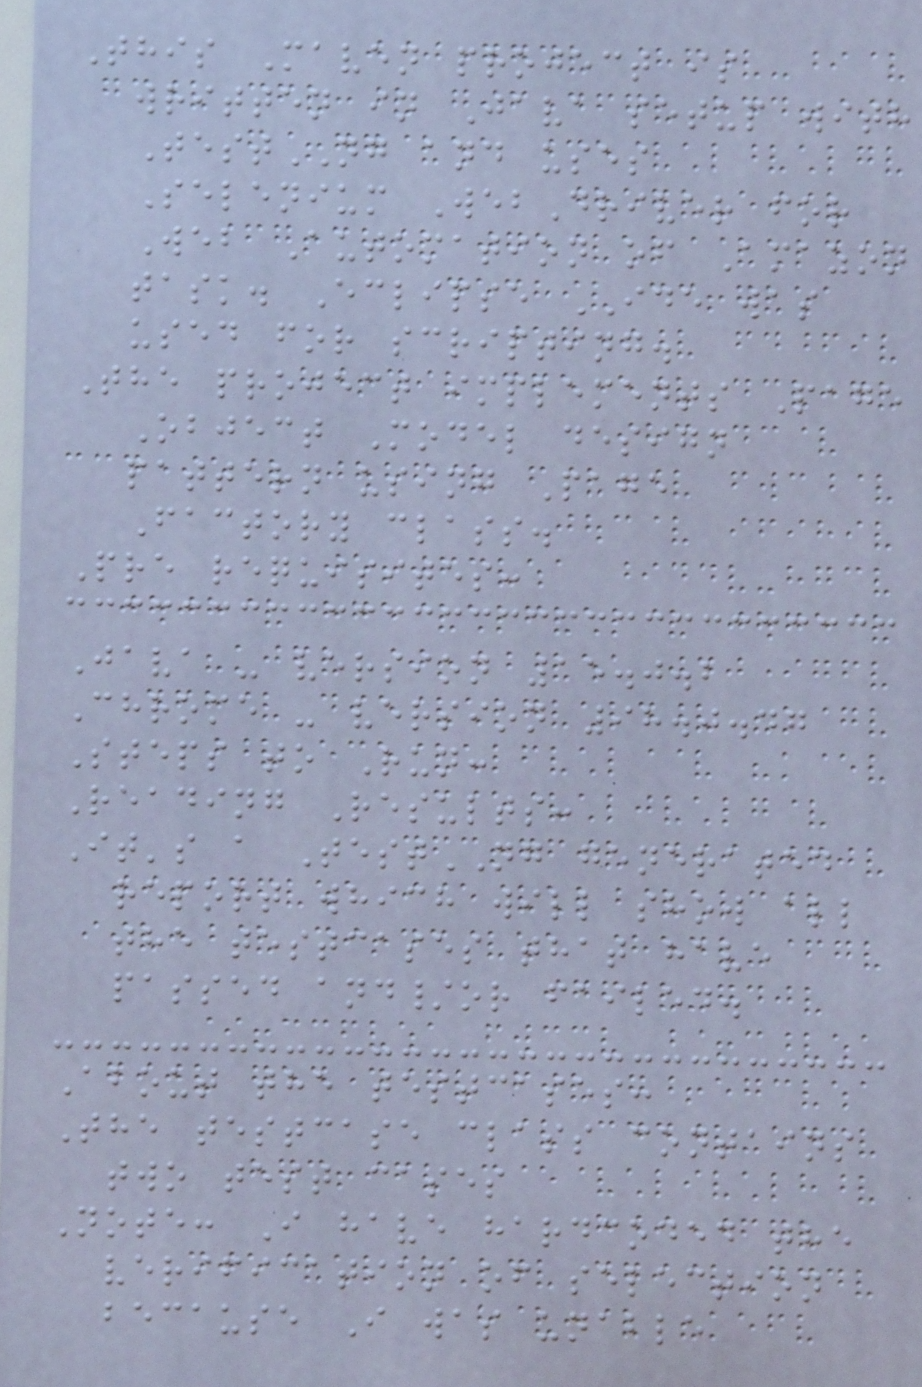This Maven project is
written in Java setup with
TestNG and uses
Selenium WebDriver for
Web Automation of Amazon
task. Eclipse IDE was
used for scripting.
The project implements Page
Object Model design
pattern using Page
Factory class.
Pre requisites:
Java - version 15.0.2
Chrome - version 98.0.47
Steps to Run:
Reading Results:
It's a TestNG generated
report which will show all
the testcases that have
passed and/or failed.
About the testcases:
The testcase class contains
two test cases
Note: I have hardcoded the
verification of selection
because I was unable
